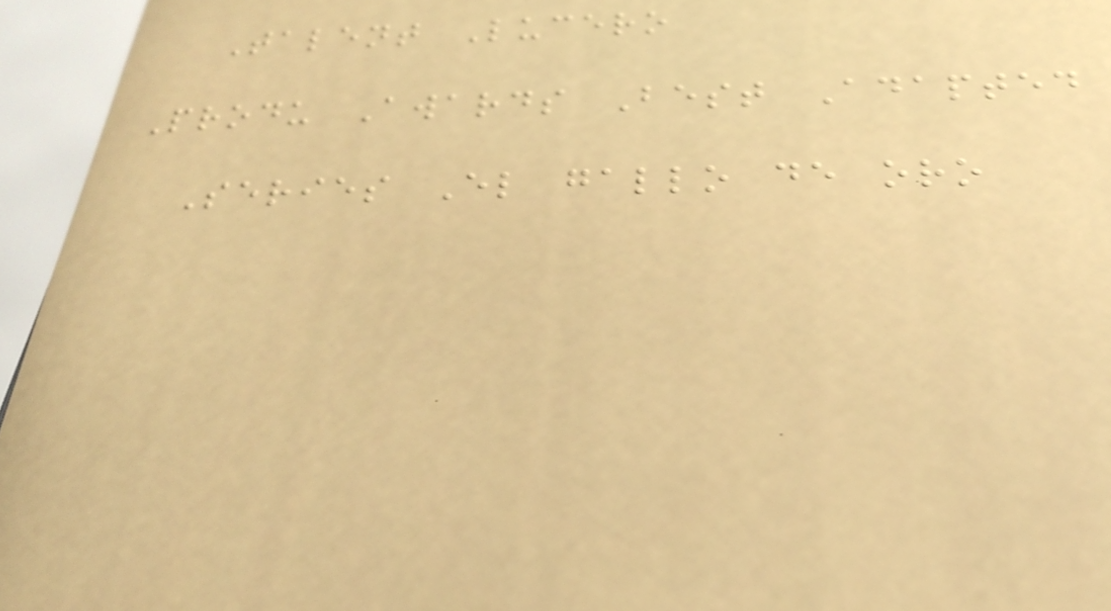Talent Lucero
Produ Awards Best Adapted
Series El gallo de oro
